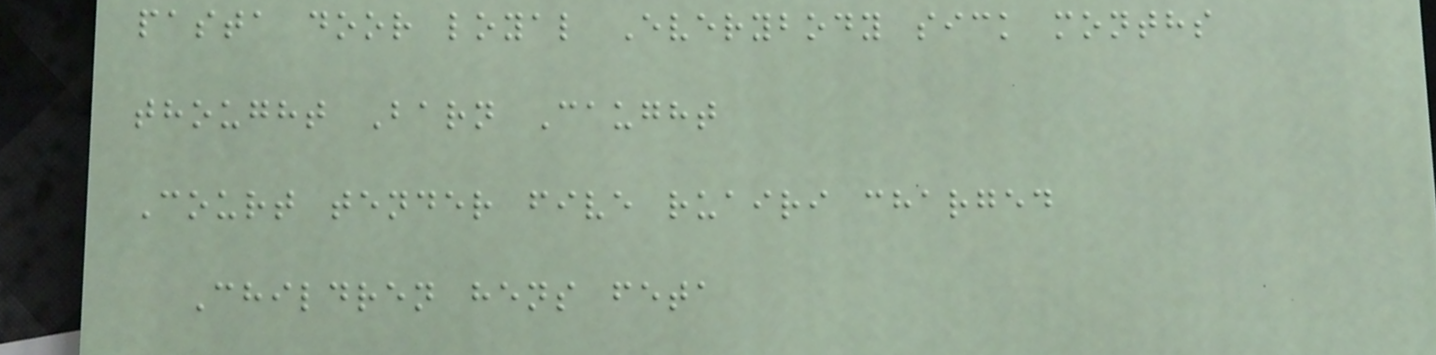pasta door loyal Everybody sick months
thought Barn Caught
Court tender five ruairi charged
Children hens feta
